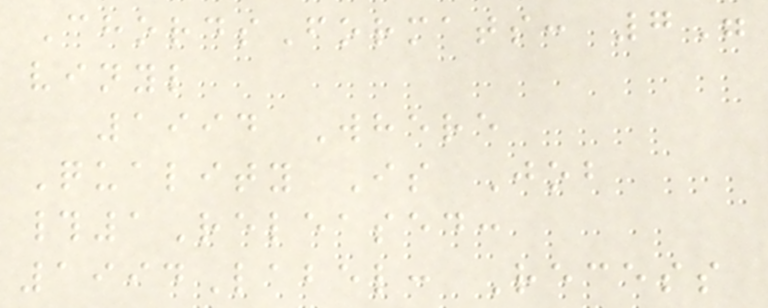ChordsFormats: 7"
vinyl
1994 Where
Quality Is Job
#1Released:
1994Label: Recess
